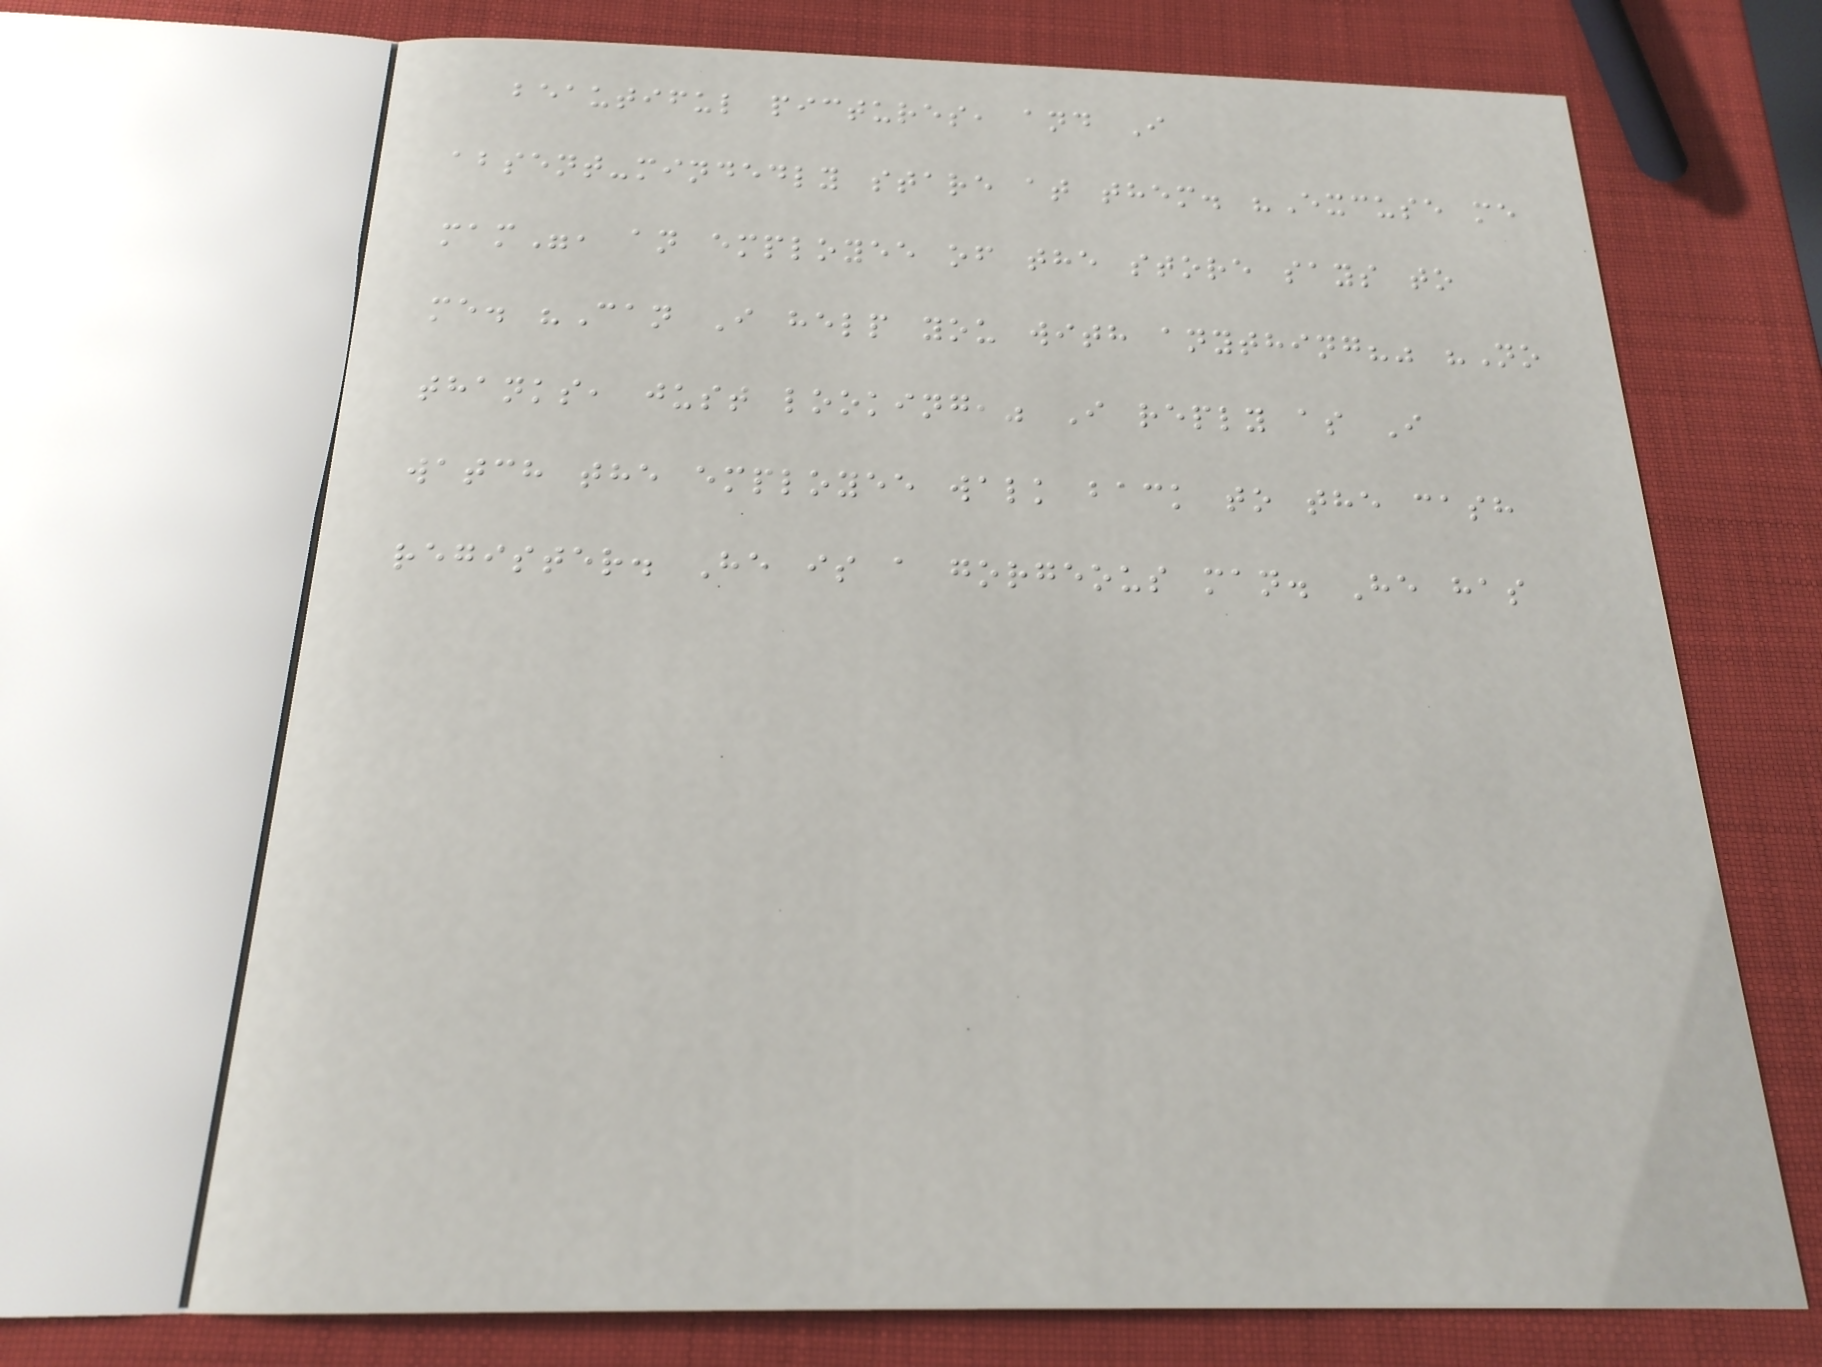beautiful pictures, and I
absent-mindedly stare at them. "Excuse me
mam", an employee of the store says to
me. "Can I help you with anything?" "No
thanks, just looking," I reply as I
watch the employee walk back to the cash
register. He is a gorgeous man. He has
